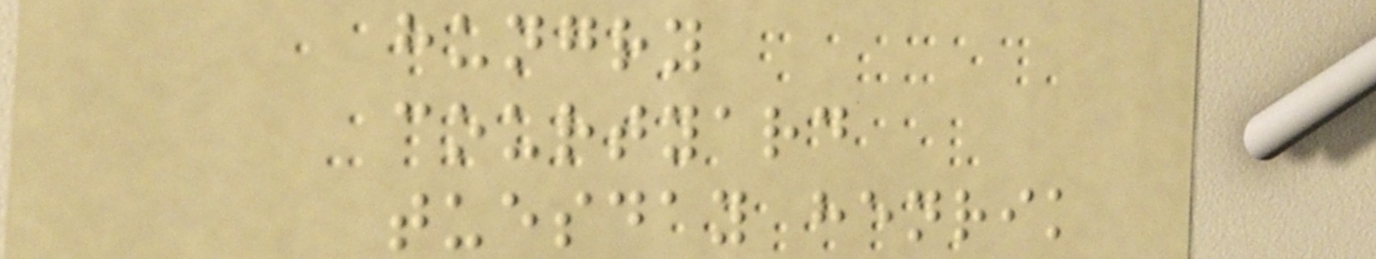hungry
courtyard
tuesday henrik
